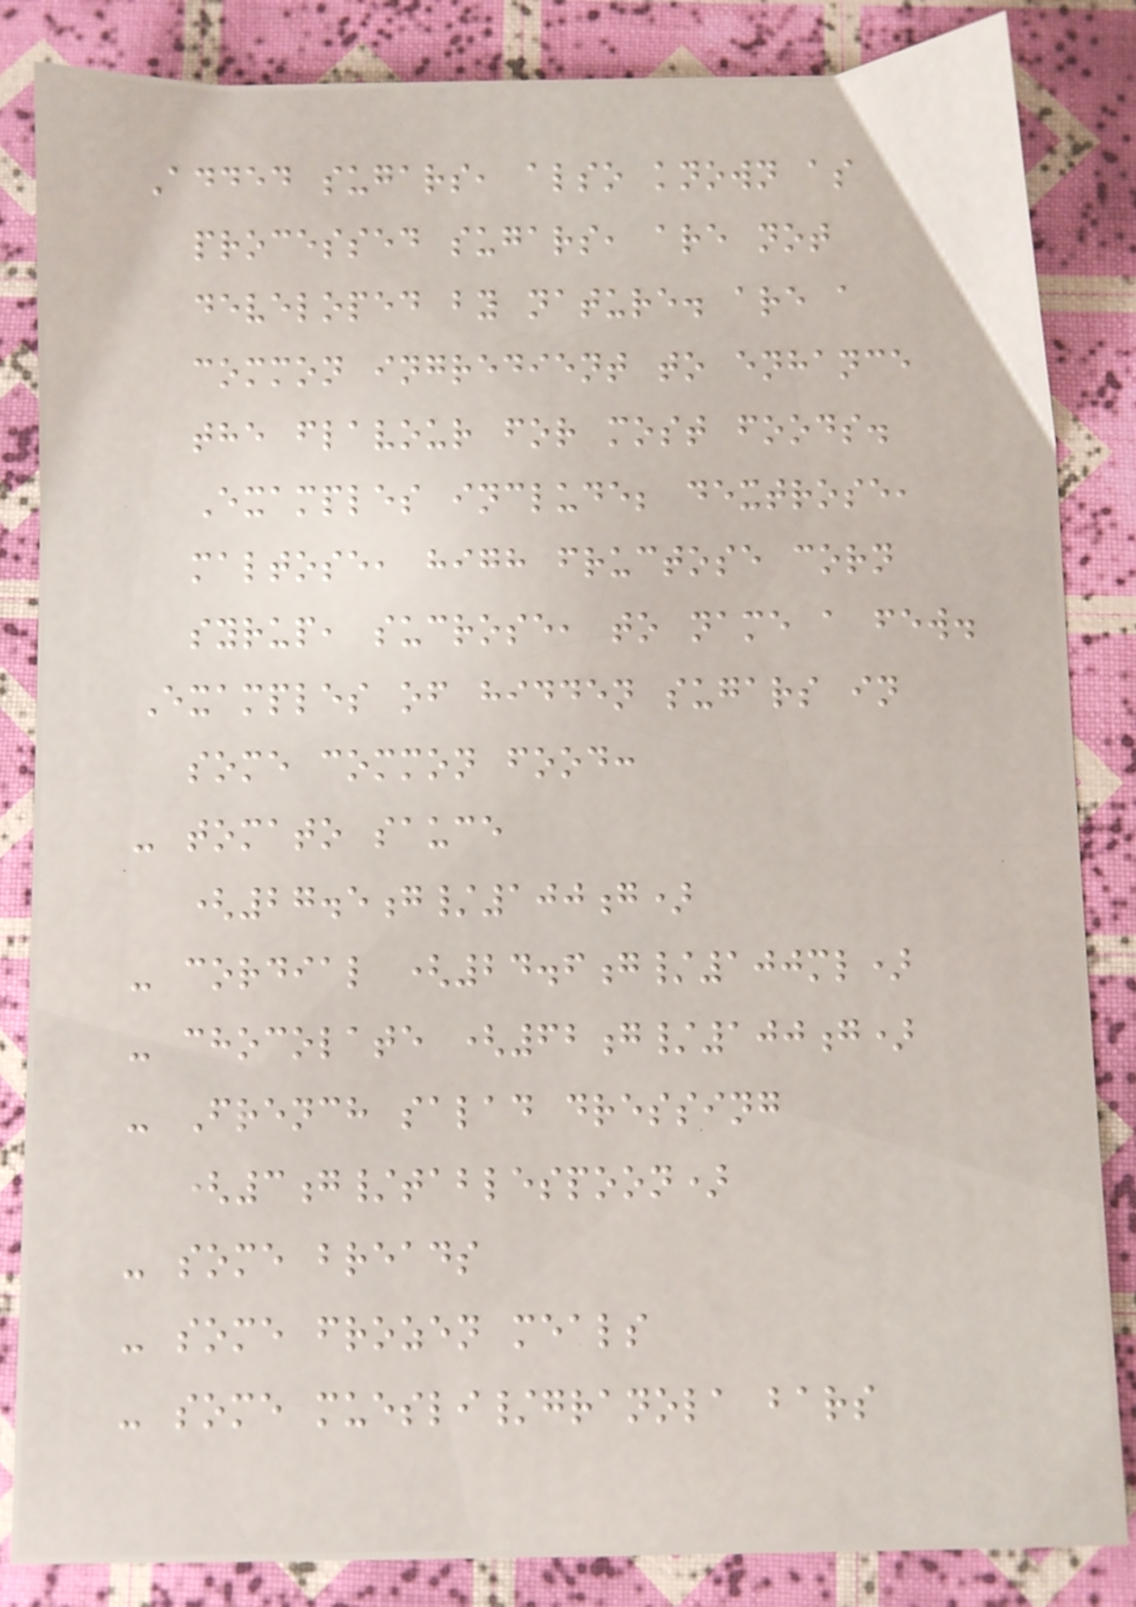Added sugars, also known as
processed sugars, are not
developed by nature. are a
common ingredient to enhance
the flavour for most foods.
Examples include; dextrose,
maltose, high fructose corn
syrup, sucrose, to name a few.
Examples of hidden sugars in
some common food:
- tomato sauce
(27.5g/100g)
- cordial (24.6g/100ml)
- chocolate (62g/100g)
- French salad dressing
(3g/tablespoon)
- some breads
- some frozen meals
- some muesli/granola bars
